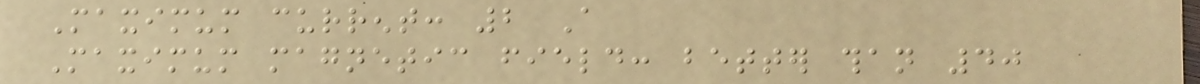Maximum current: 2 A
Maximum magnetic field: better than 40
